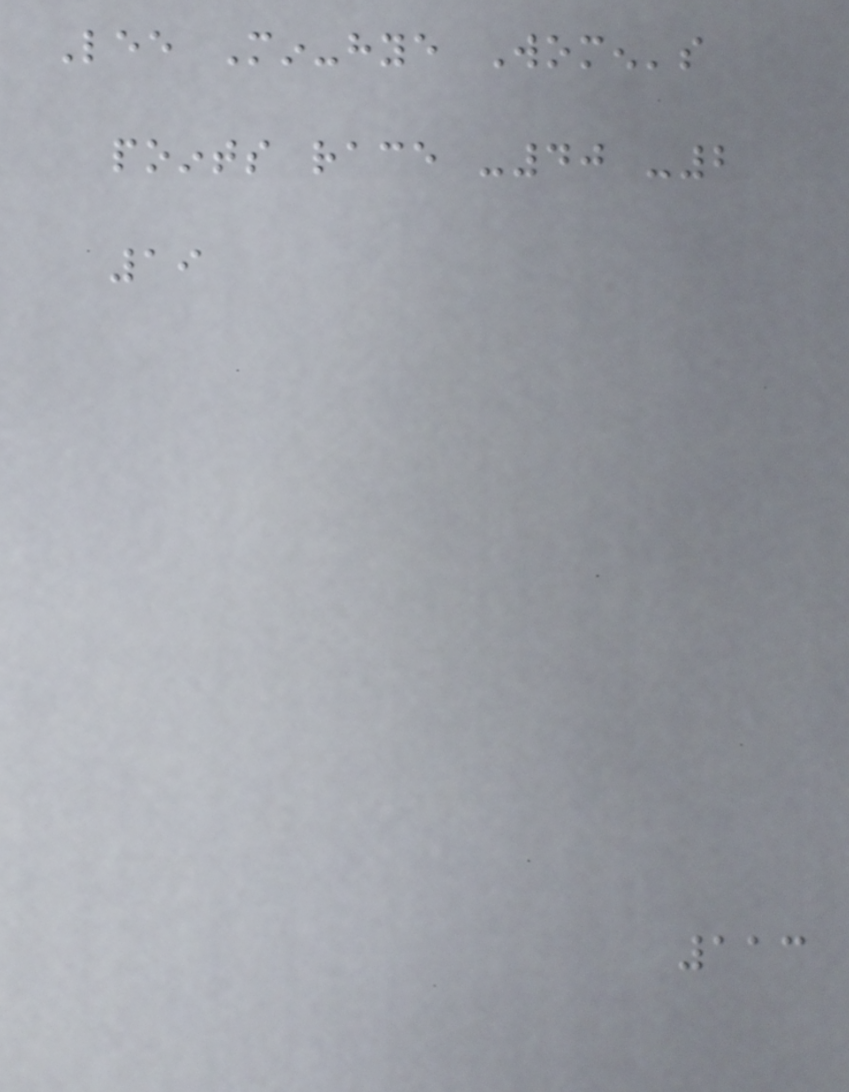Lee Min-hye Women's
points race -40 -2
19
113
